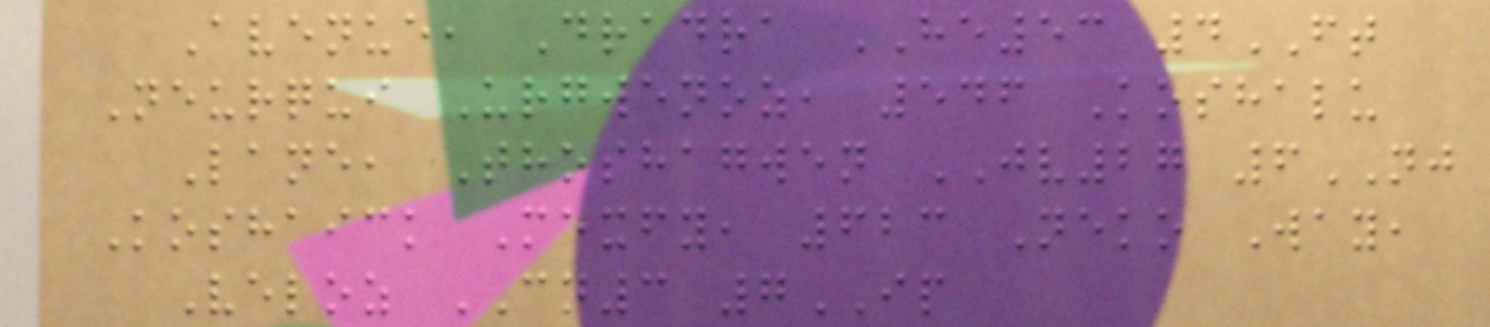Avenue, Dradra HE53 4FT
Neurqui Urgwenoz, 546 Koshalu
Lane, Thoshagwen JV27 6NJ
Koshaick Mexfy, 623 Neko Way,
Veloz CN3 7IP
